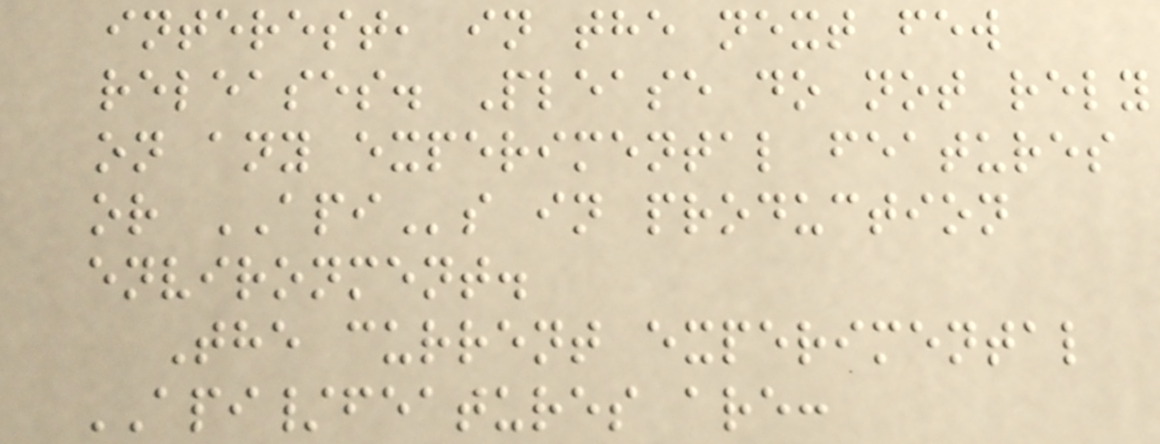interest, in the next few
releases. Please do not rely
on any experimental features
or APIs in production
environment.
The current experimental
API/features are:
